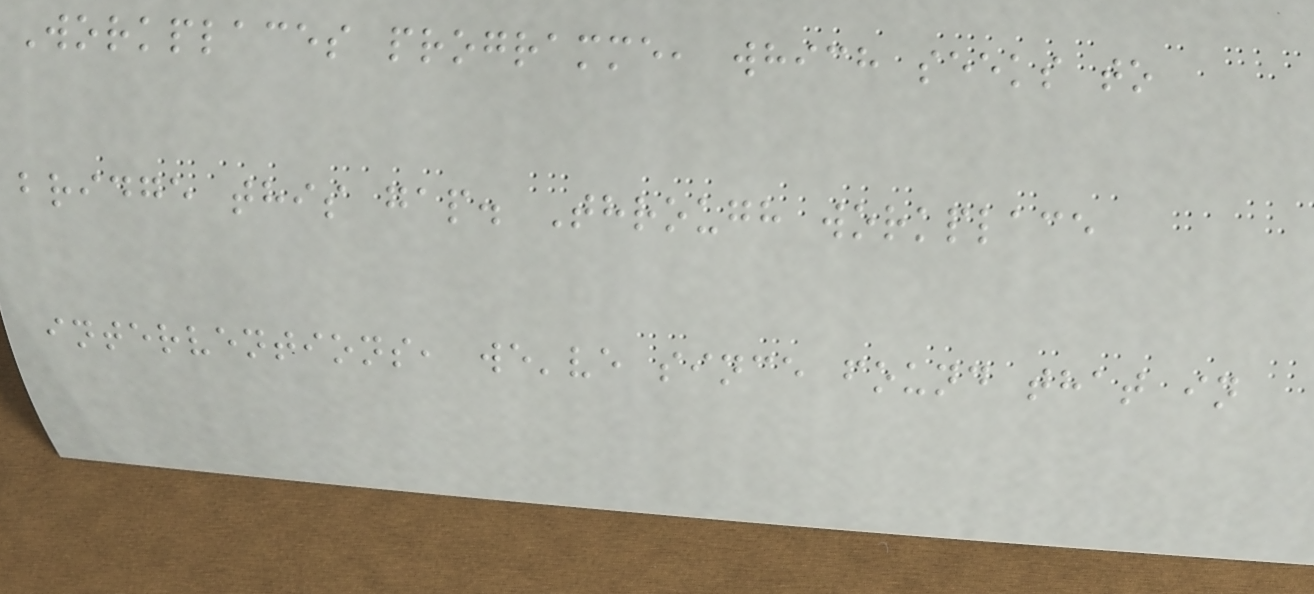Workplaces programme, which seeks to
bridge this gap. Through workplace
interventions, we've since found that in
